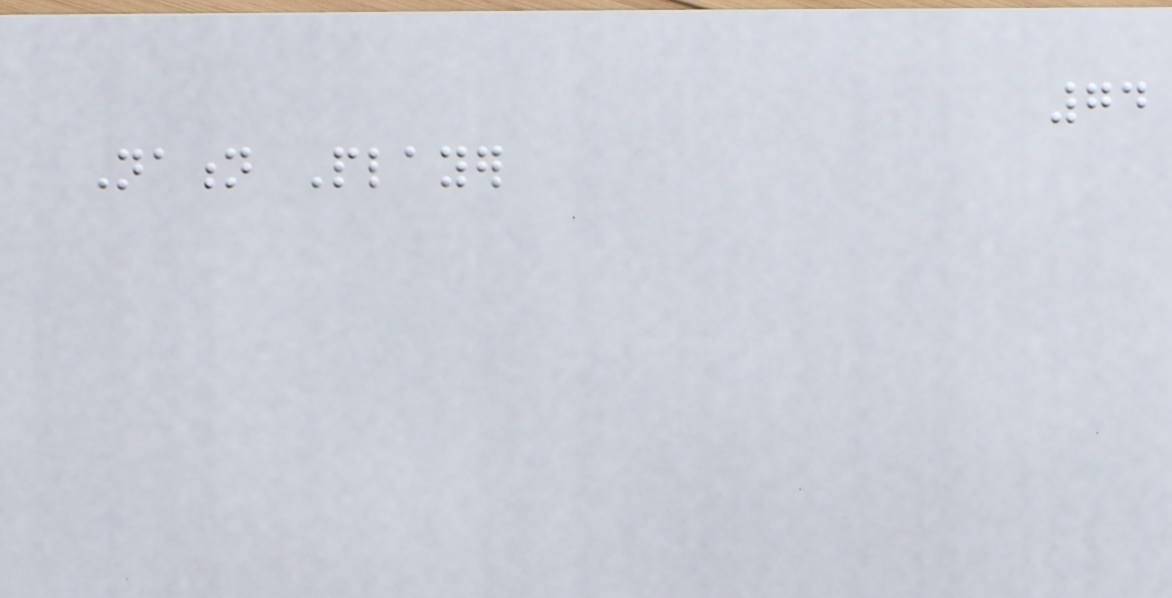74
Nation Player
